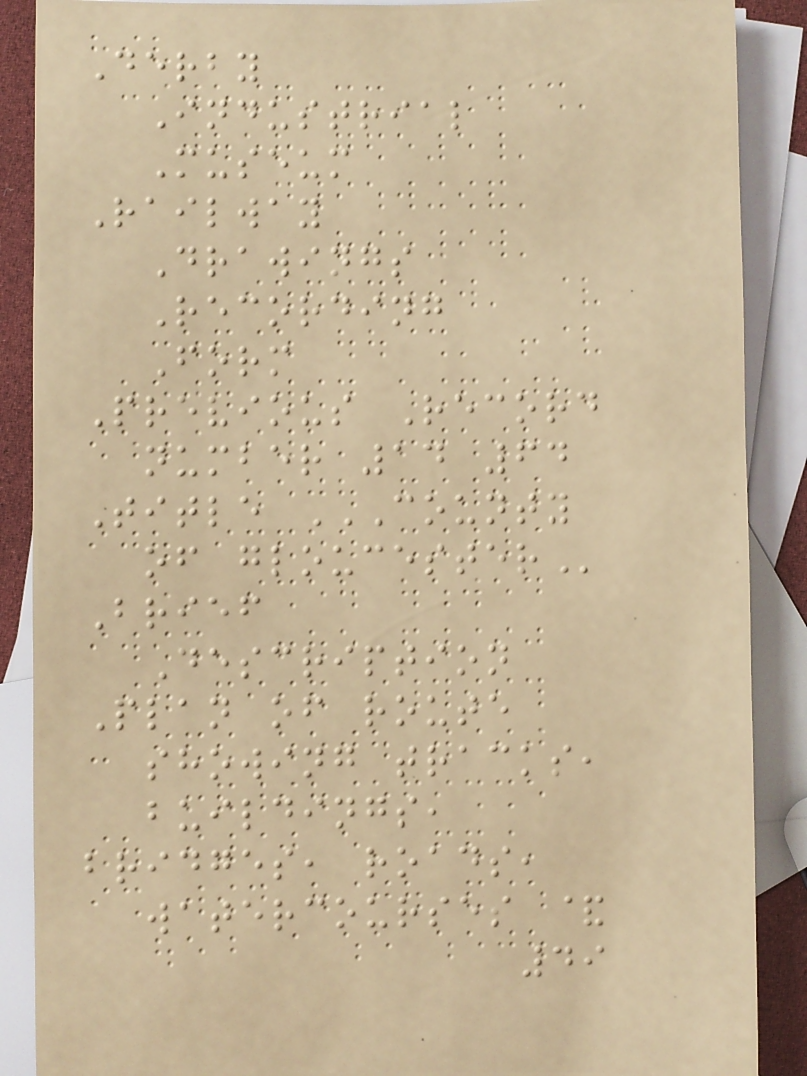Derby
Industrial
Museum
Railway
Drawings
Recording
Form
Previous Record
number 14 64
Title COUNTY
OF GLOUCESTER
Brief
Description
Plan of route
showing tracks,
buildings,
bridges, roads,
watercourses &
49
